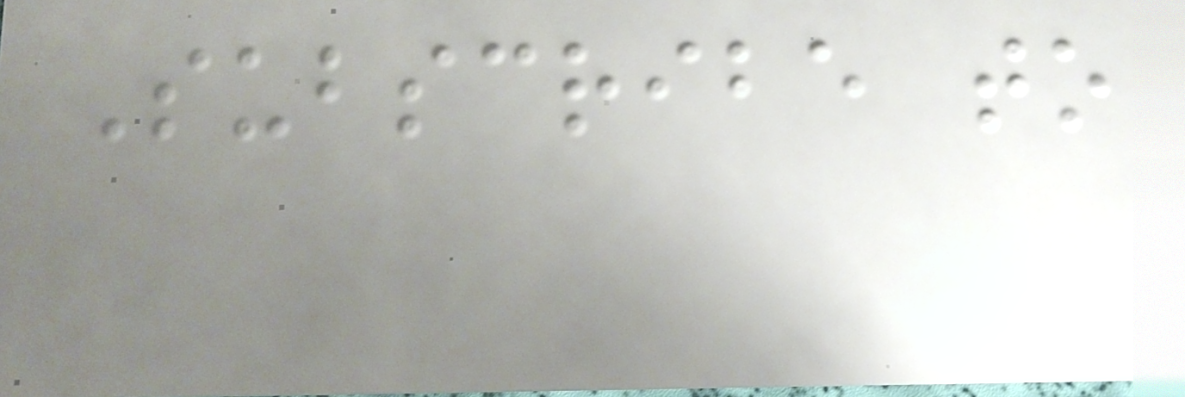Subscribe to
